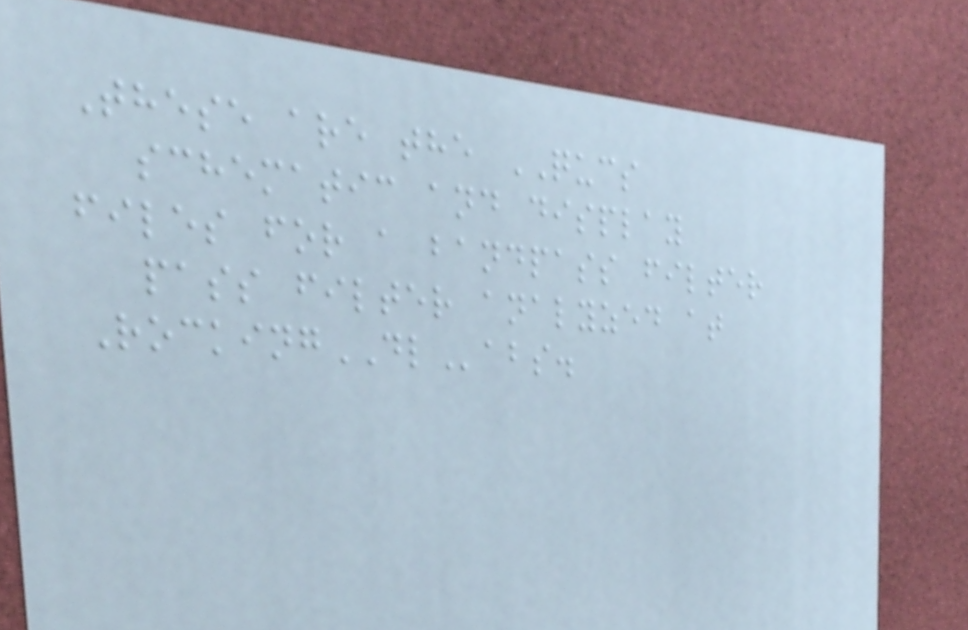These are the QUCS
schematic and display
files for a bandpass filter
pass filter analyzed at
RockingDLabs.
